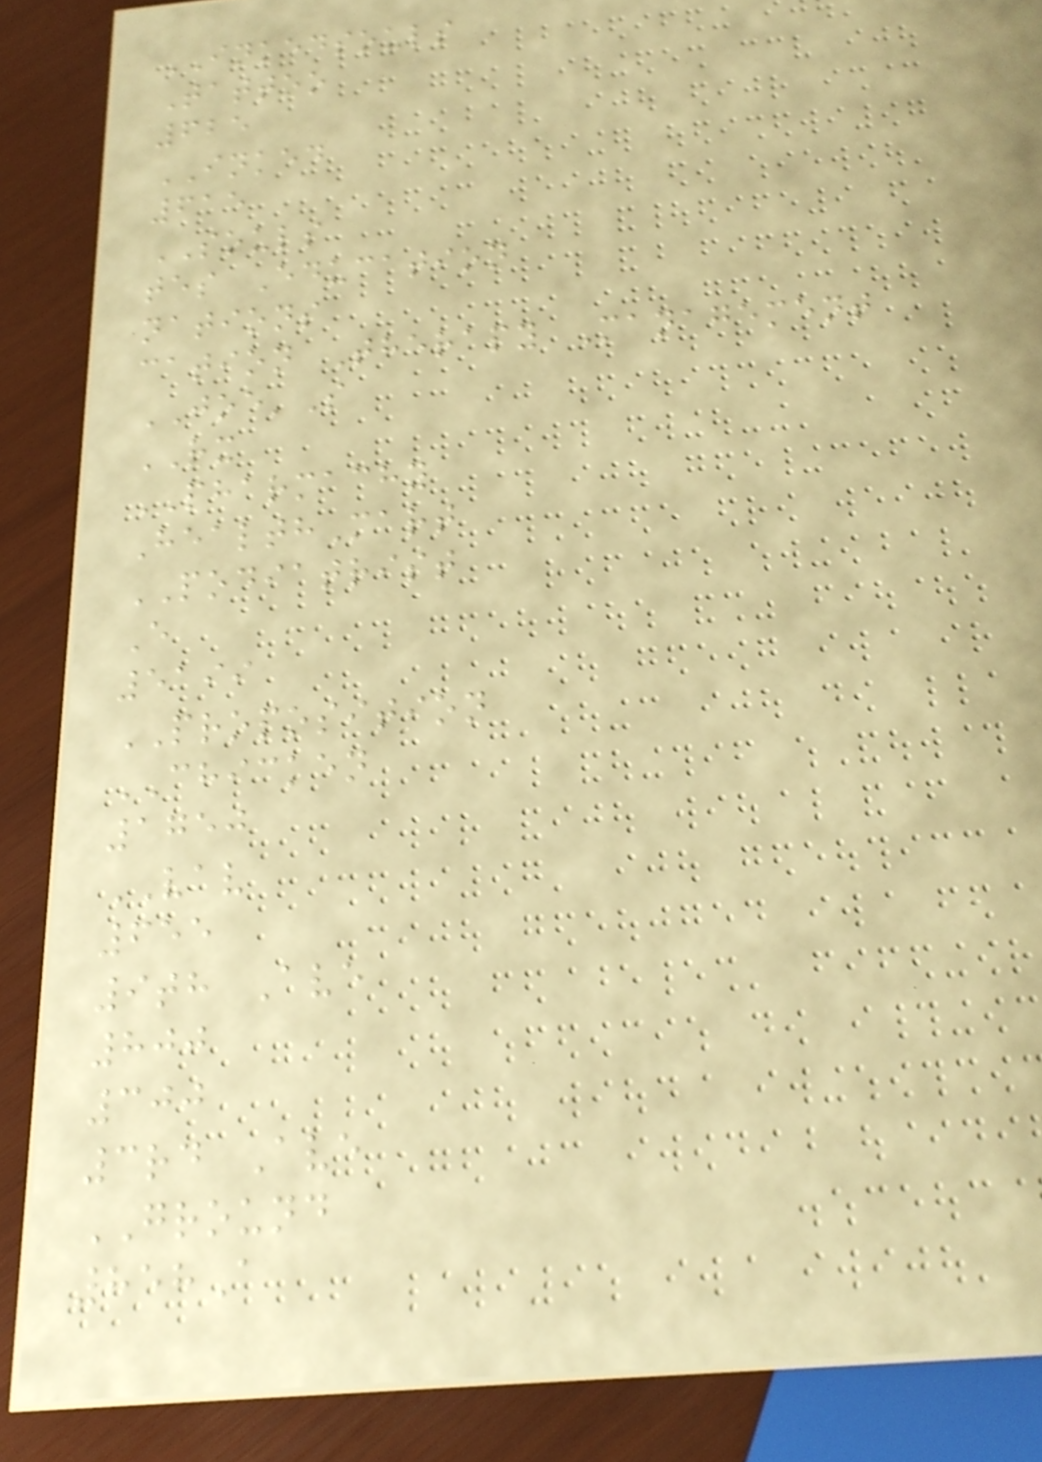INKEDSOULS
Tattoo
625
INKED
615
SOULS
tes Education
nations
cation Therapy Management
JOE'S
RX
PHARMACHY
HealthMart
PODIATRIST
E
5199
PROPOSITION
CHICKEN
1750
VAV
655
9th Ave
800
300
3rd Ave
GROUND
858A
